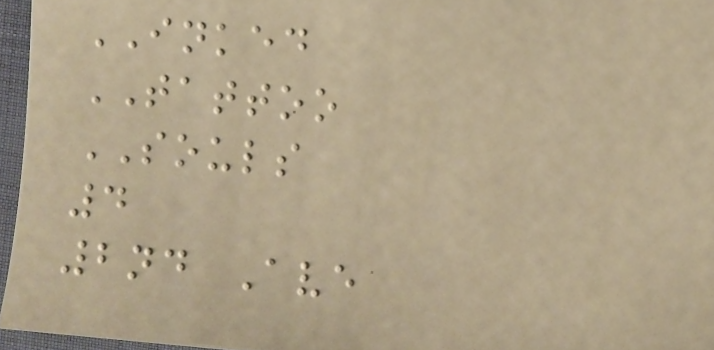INKED
TATTOO
SOULS
4
2nd Ave
